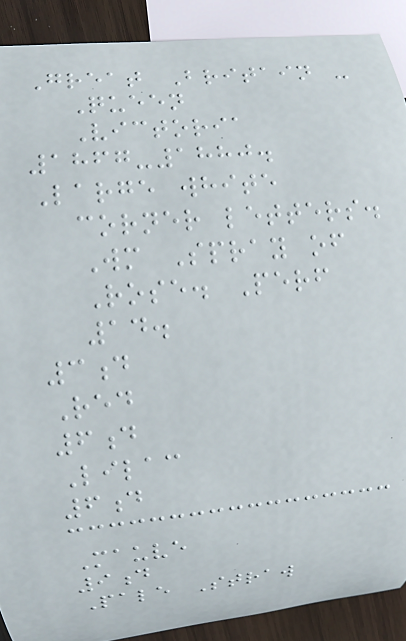Great Britain -
Queen
Victoria
1867-1880.
Large white
corner letters.
Wm Spray of
Rose. Perf
14.
3d
Red
6d
Lilac
6d
Mauve
9d
Pale Straw
